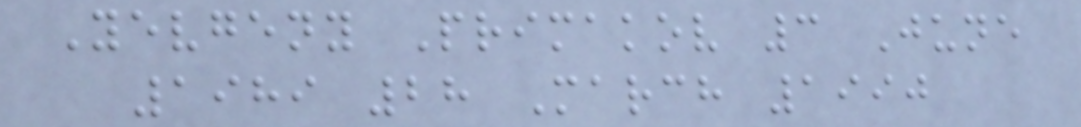Yevgeny Primakov 3 June
1989 28 March 1990
